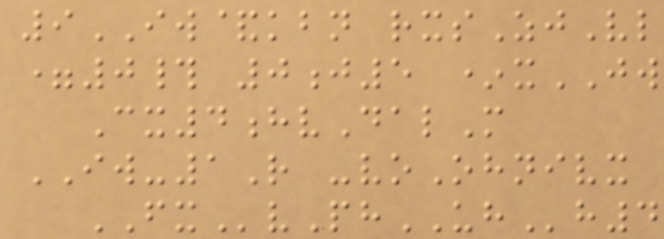9IW&kbn rxsZjVl
=0# 0j5 *xJW
Cx4hvDalM
IW-1R -voOhnivx
FXvPhUHh4
